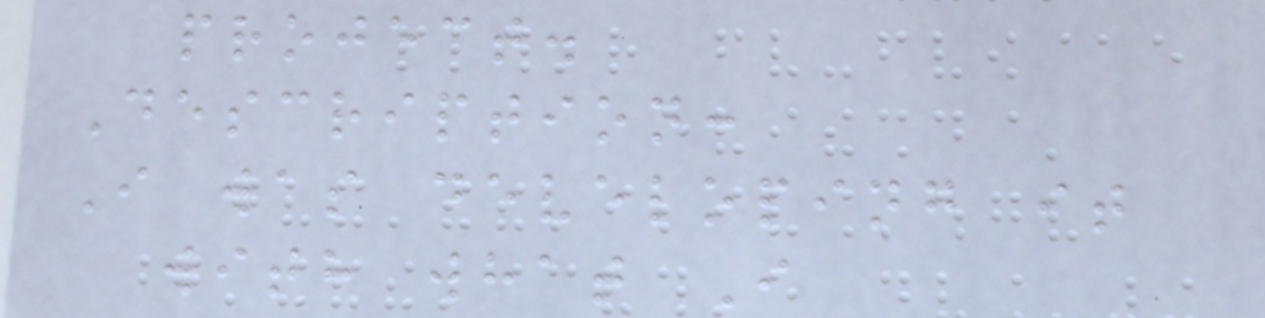project.
Description:
I was developing it
with what I
